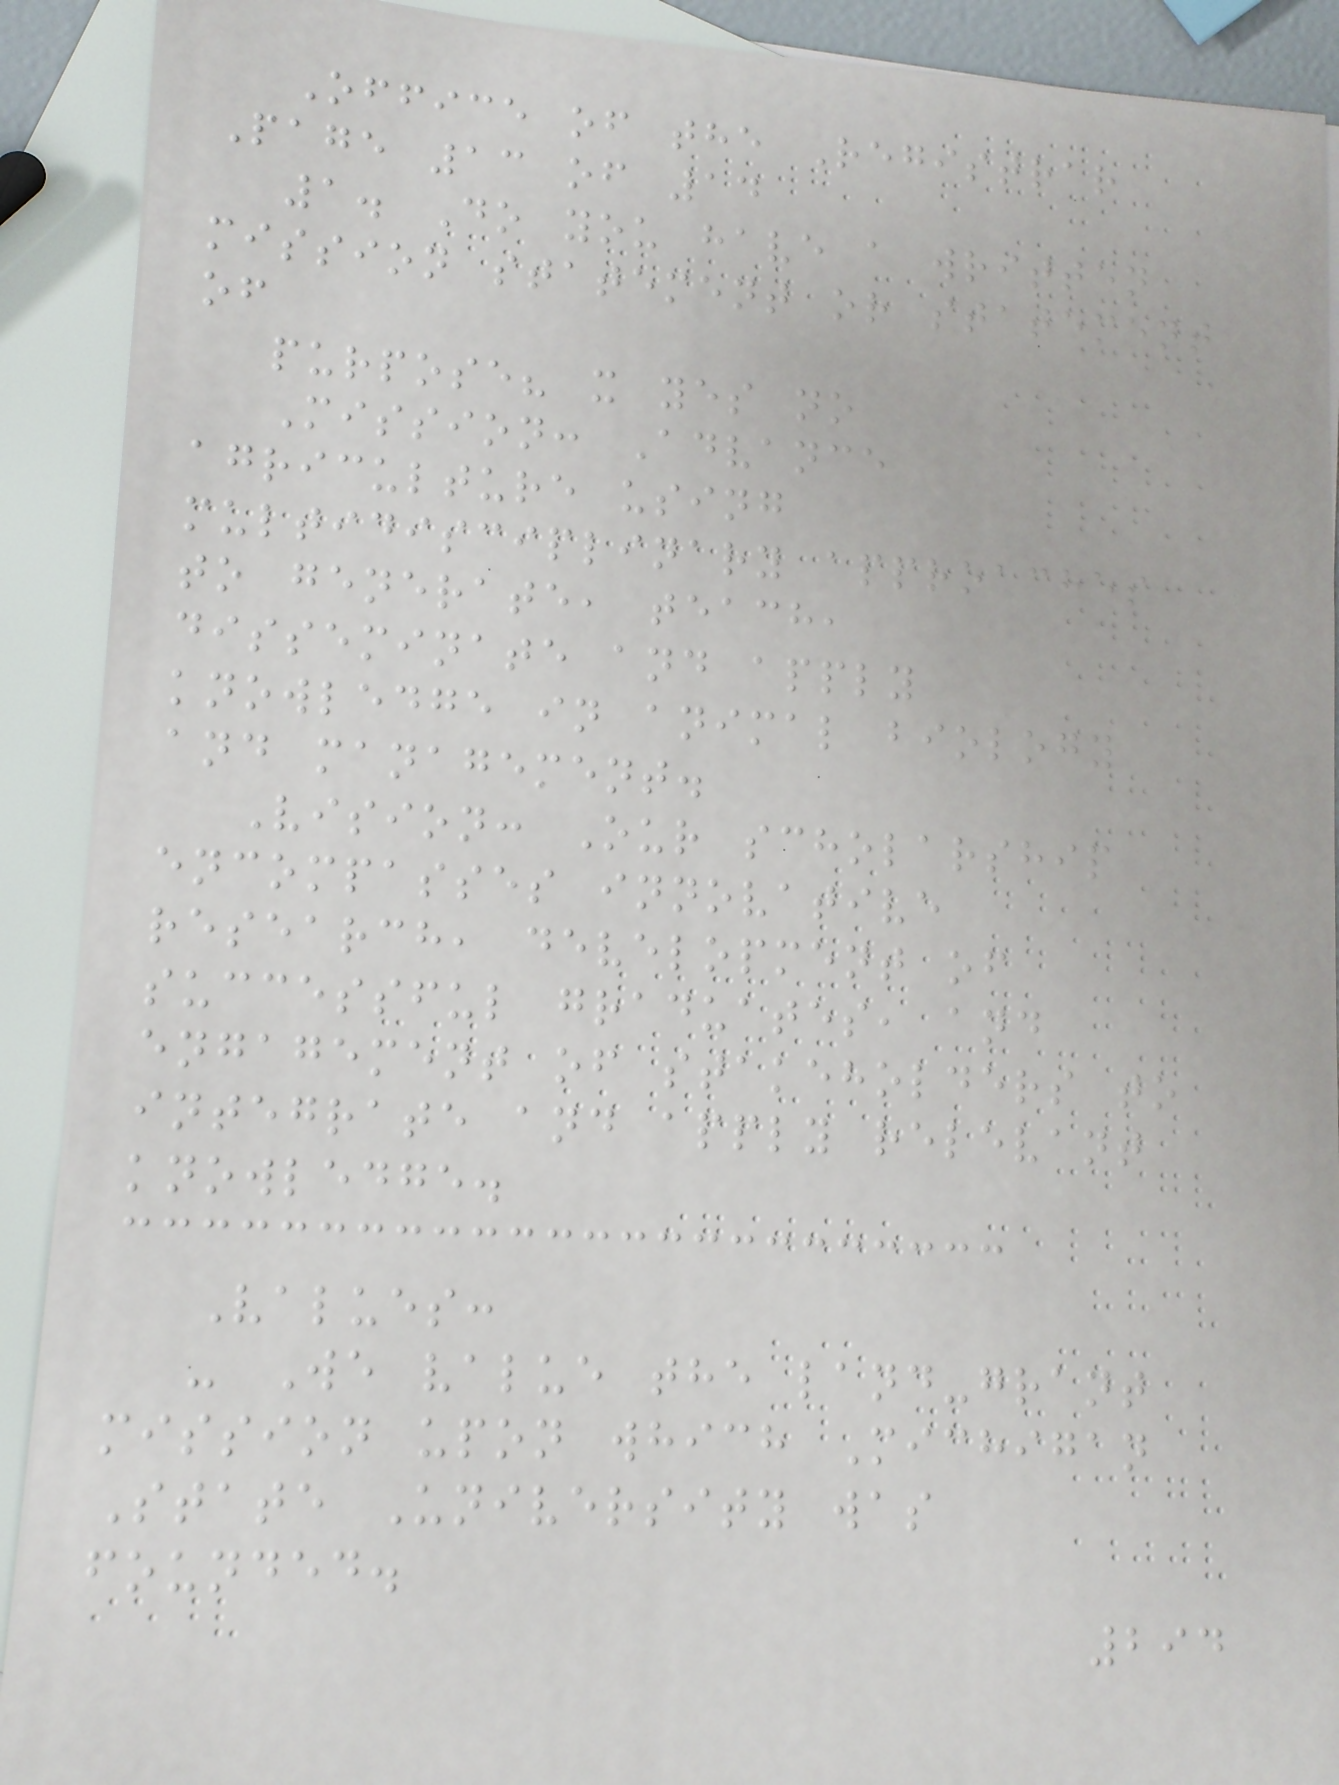Office of the Registrar
Page 13 of 14
1. Do you have a written
mission statement or statement
of
purpose? x yes no
Mission: Advance
agriculture using
multidisciplinary approaches
to generate, teach,
disseminate and apply
knowledge in animal biology
and management.
Vision: Our scholarship
encompasses innovative
research, development of
successful graduates, and
engagement of stakeholders to
integrate and apply relevant
knowledge.
Values:
- We value the land-grant
mission upon which Michigan
State University was
founded.
294
